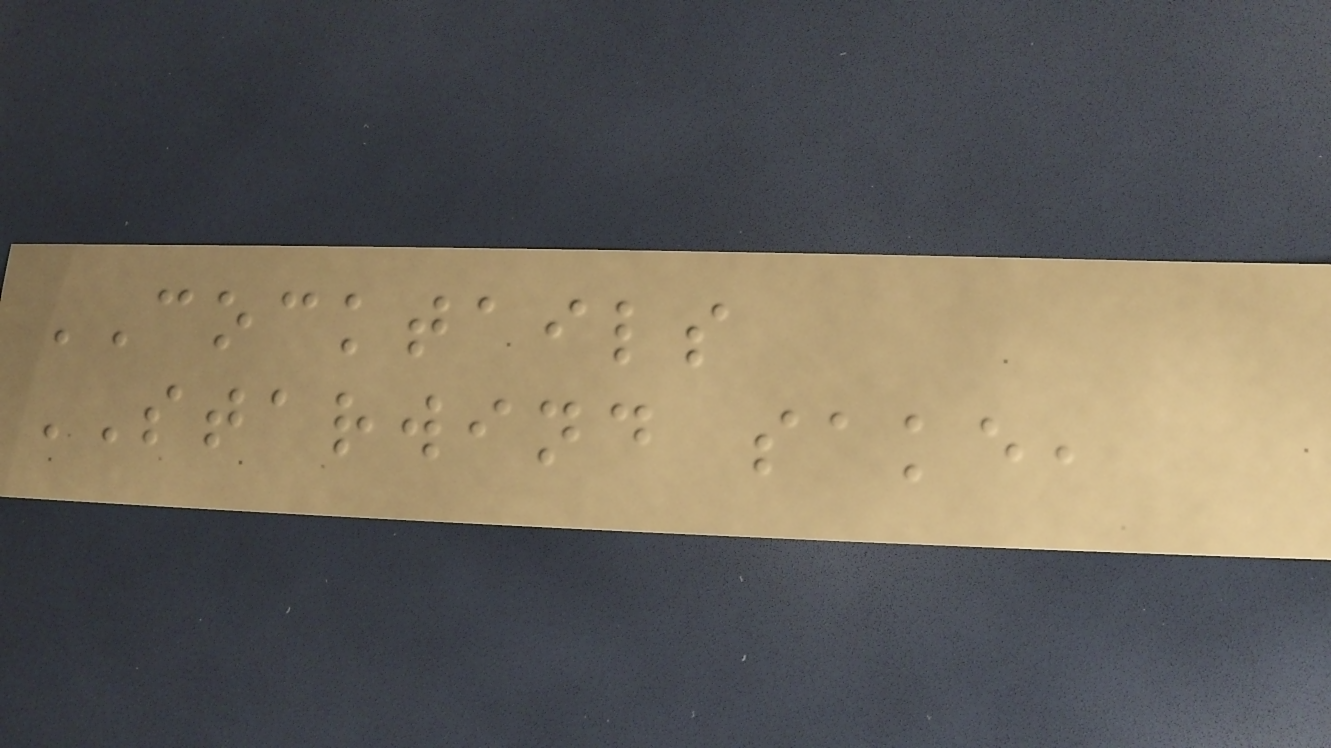COCKTAILS
STARWIND sake,
